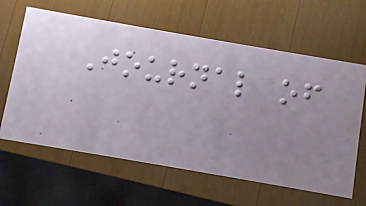Journal of
